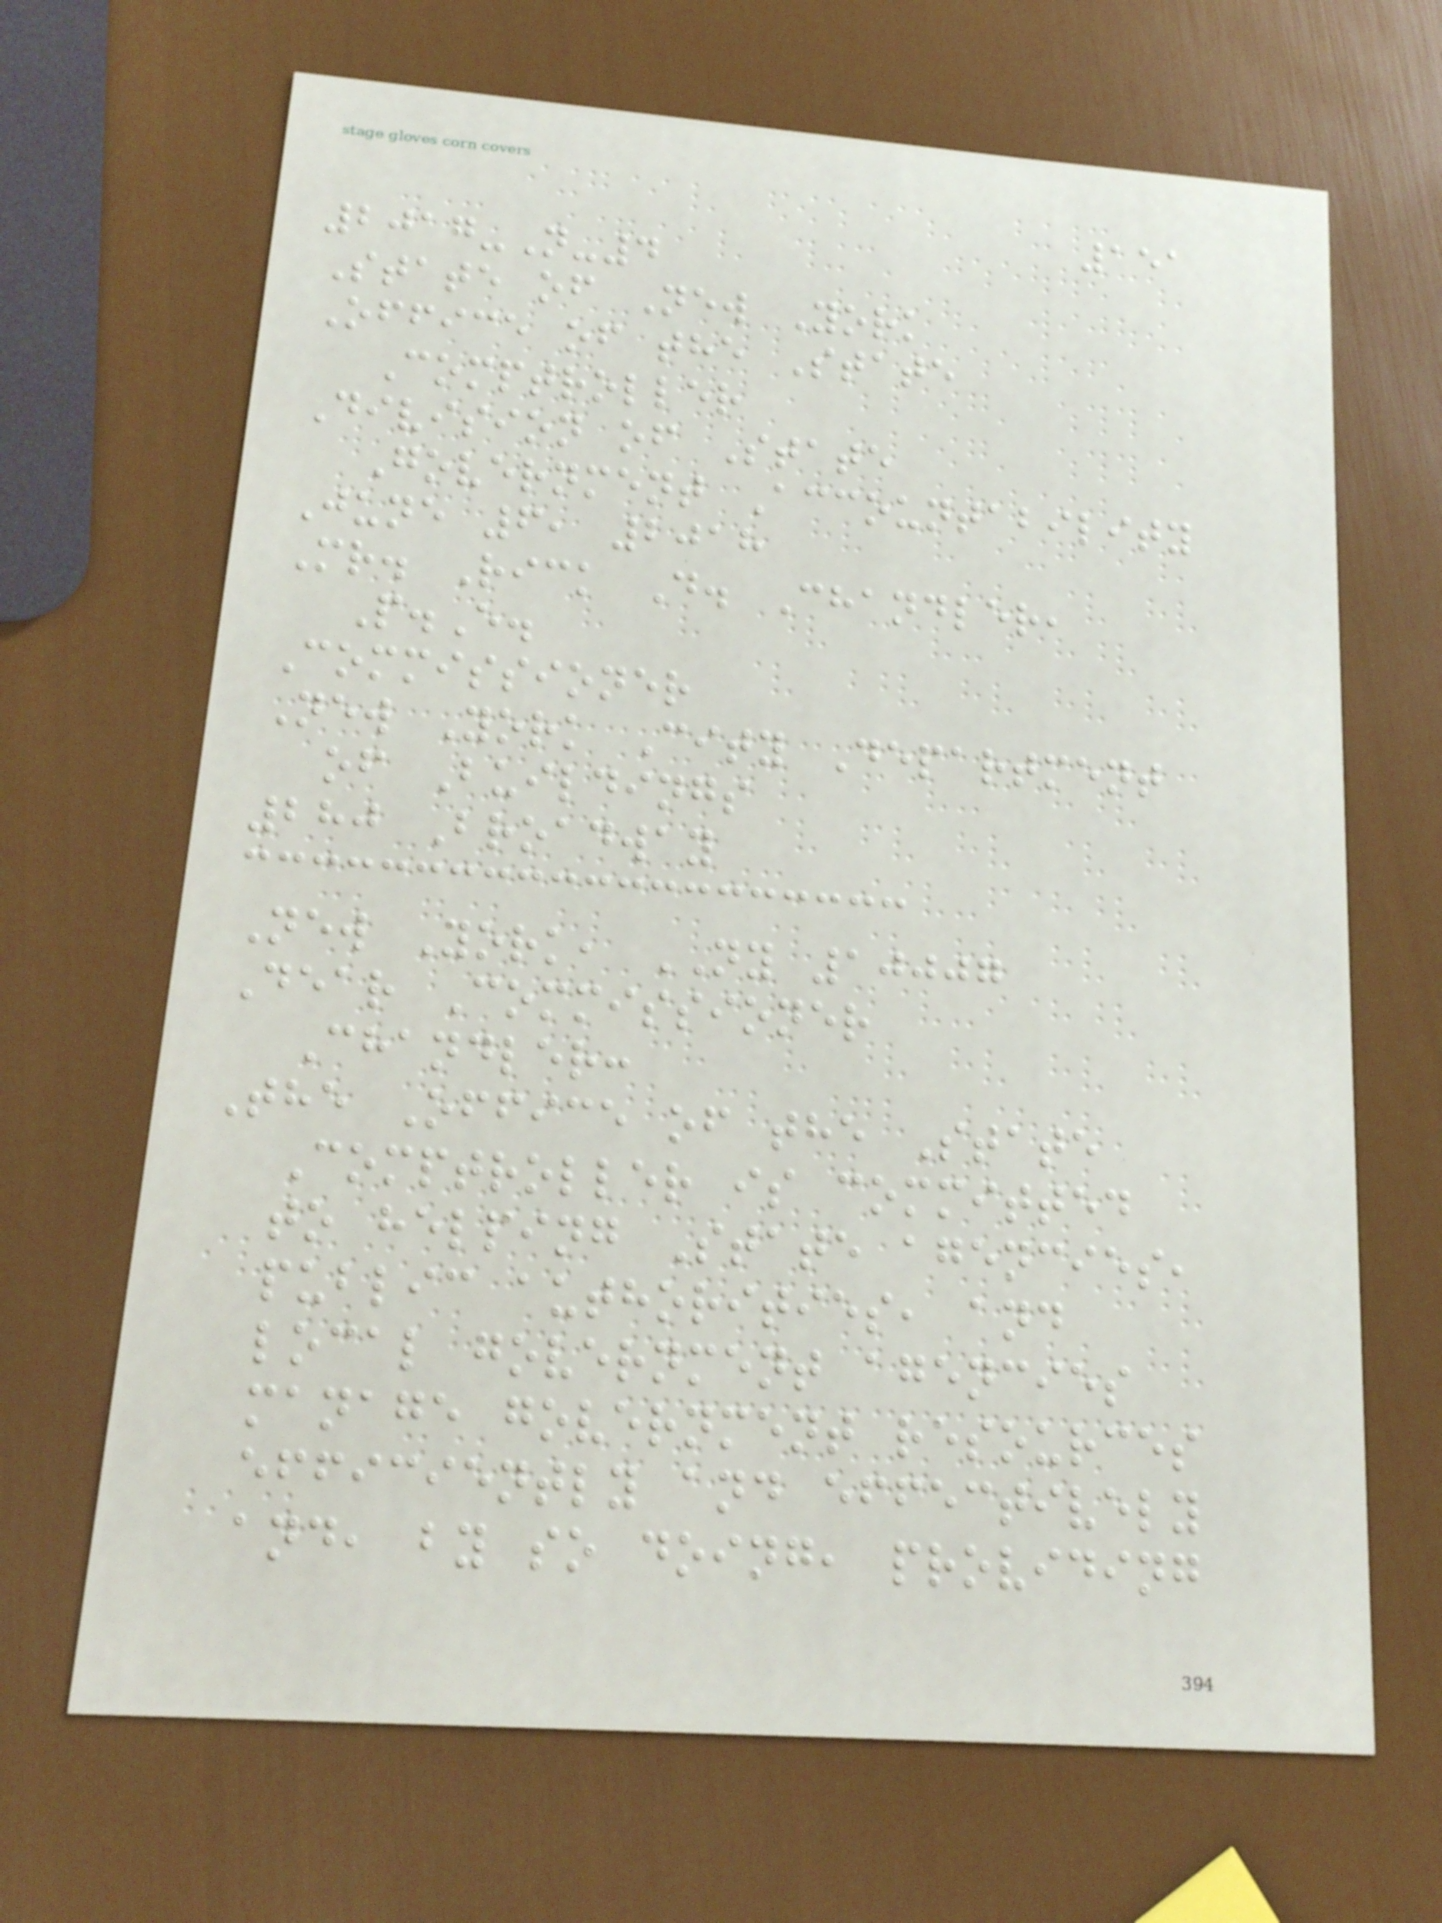151
2017-N-4
State of New York
Office of the State
Comptroller
Division of State
Government Accountability
June 6, 2018
Mr. Rick D. Chandler,
P.E.
Commissioner
New York City Department
of Buildings
280 Broadway
New York, NY 10007
Dear Commissioner
Chandler:
The Office of the State
Comptroller is committed
to helping State agencies,
public authorities, and
local government agencies
manage government resources
efficiently and effectively
and, by so doing, providing
